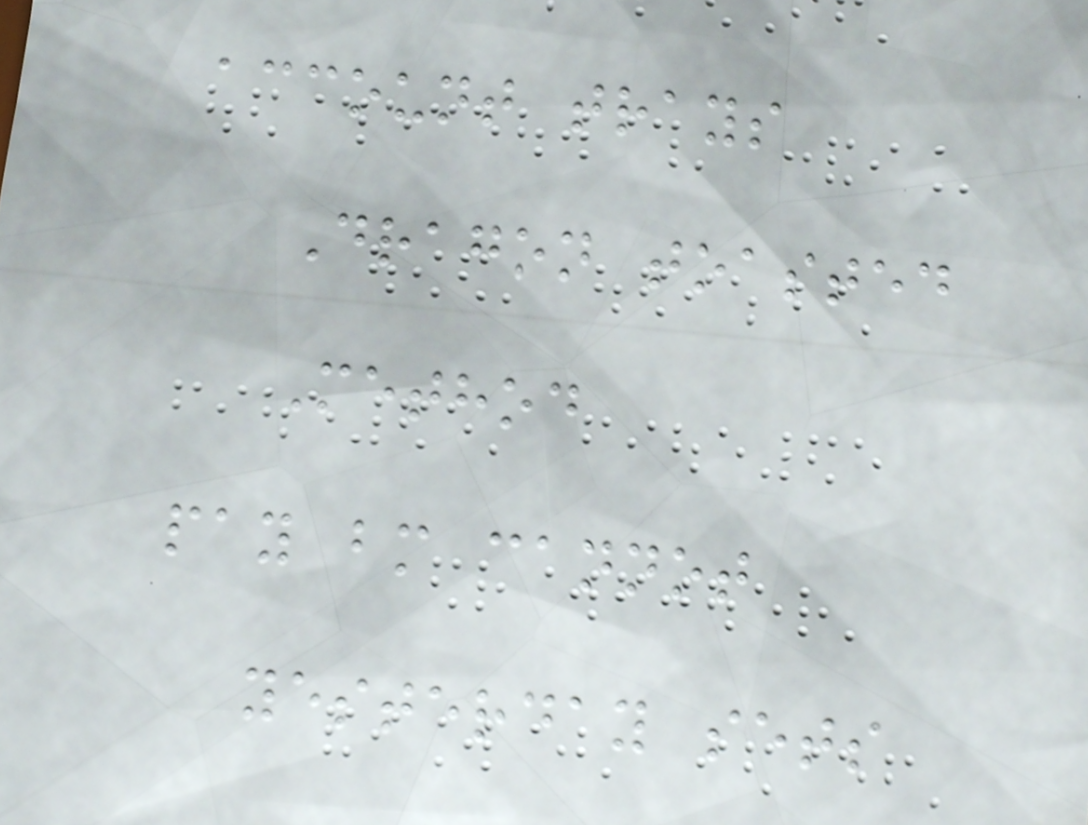account trays
Dragon toasted
Method
pay bm cannot
yesterday sets
